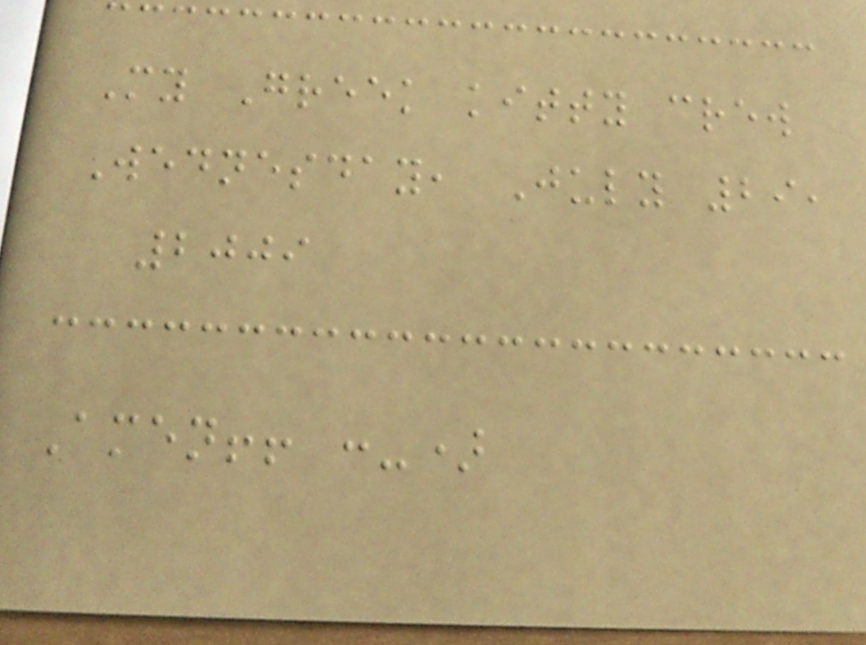My Greek kitty crew
Wednesday, July 29,
2009
Amen!! :-)
